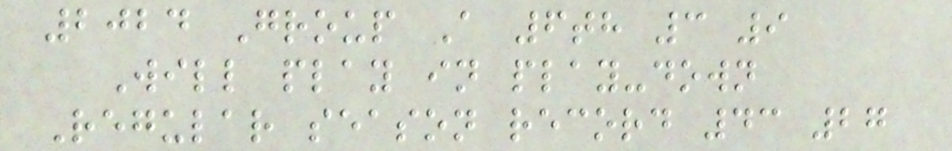2024 Group A 6th 3 9
Will play in play-down
Regular season record 43 27
